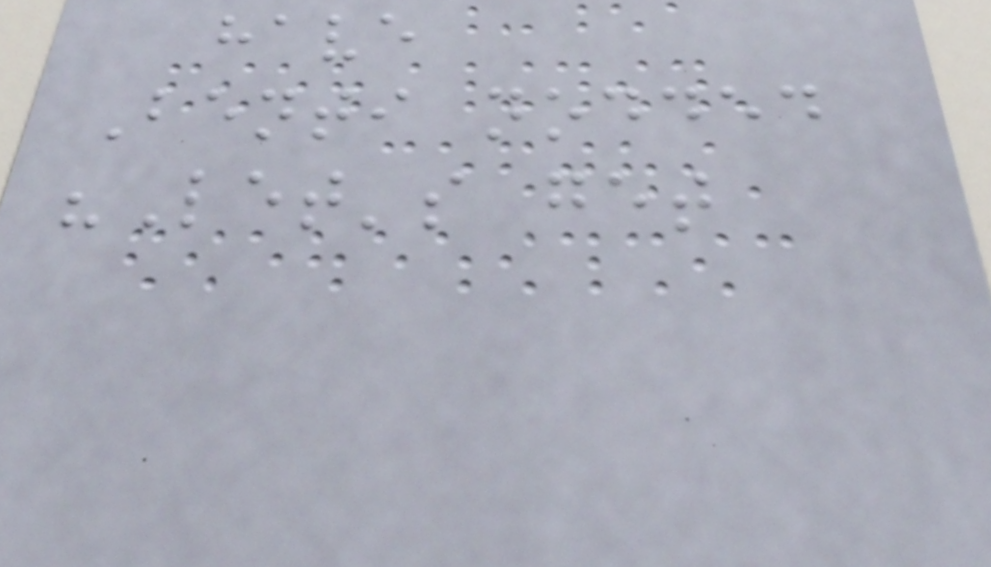have
Benti nodded
"Let's get
